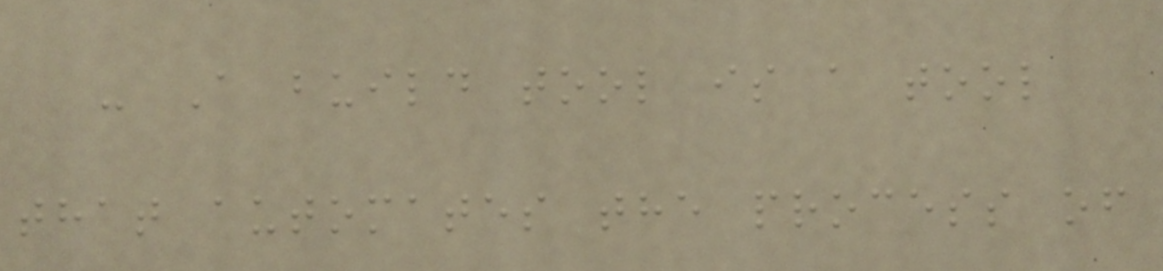- A build tool is a tool
that automates the process of
